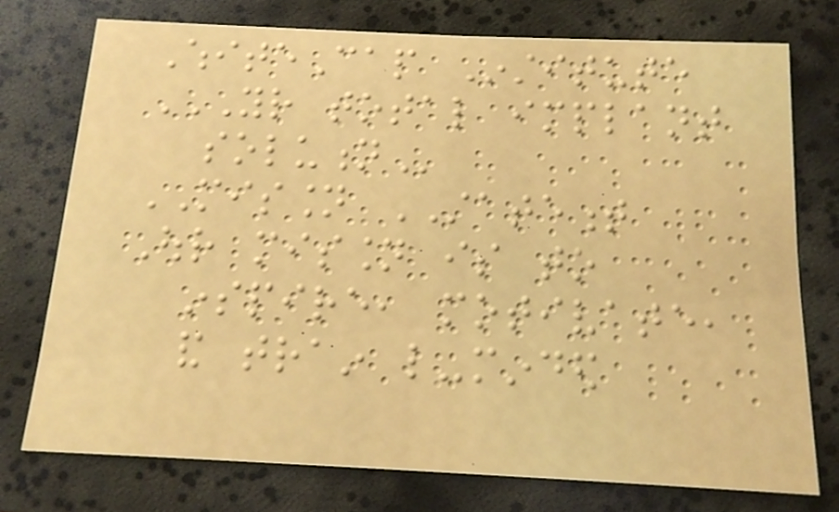WhiteCap Institute
YOUR TOTAL IMPLANT
SOLUTION
MISSION STATEMENT
Our mission is to
inspire, motivate,
and train like-minded
